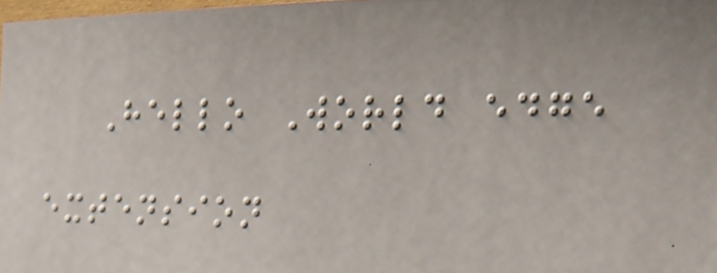Hello World edge
extension
